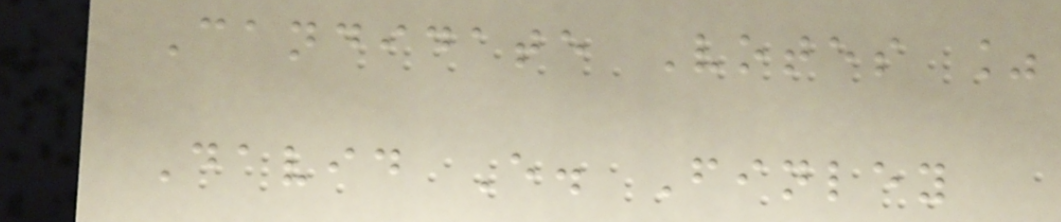Candidate Votes %
David E. Finley
